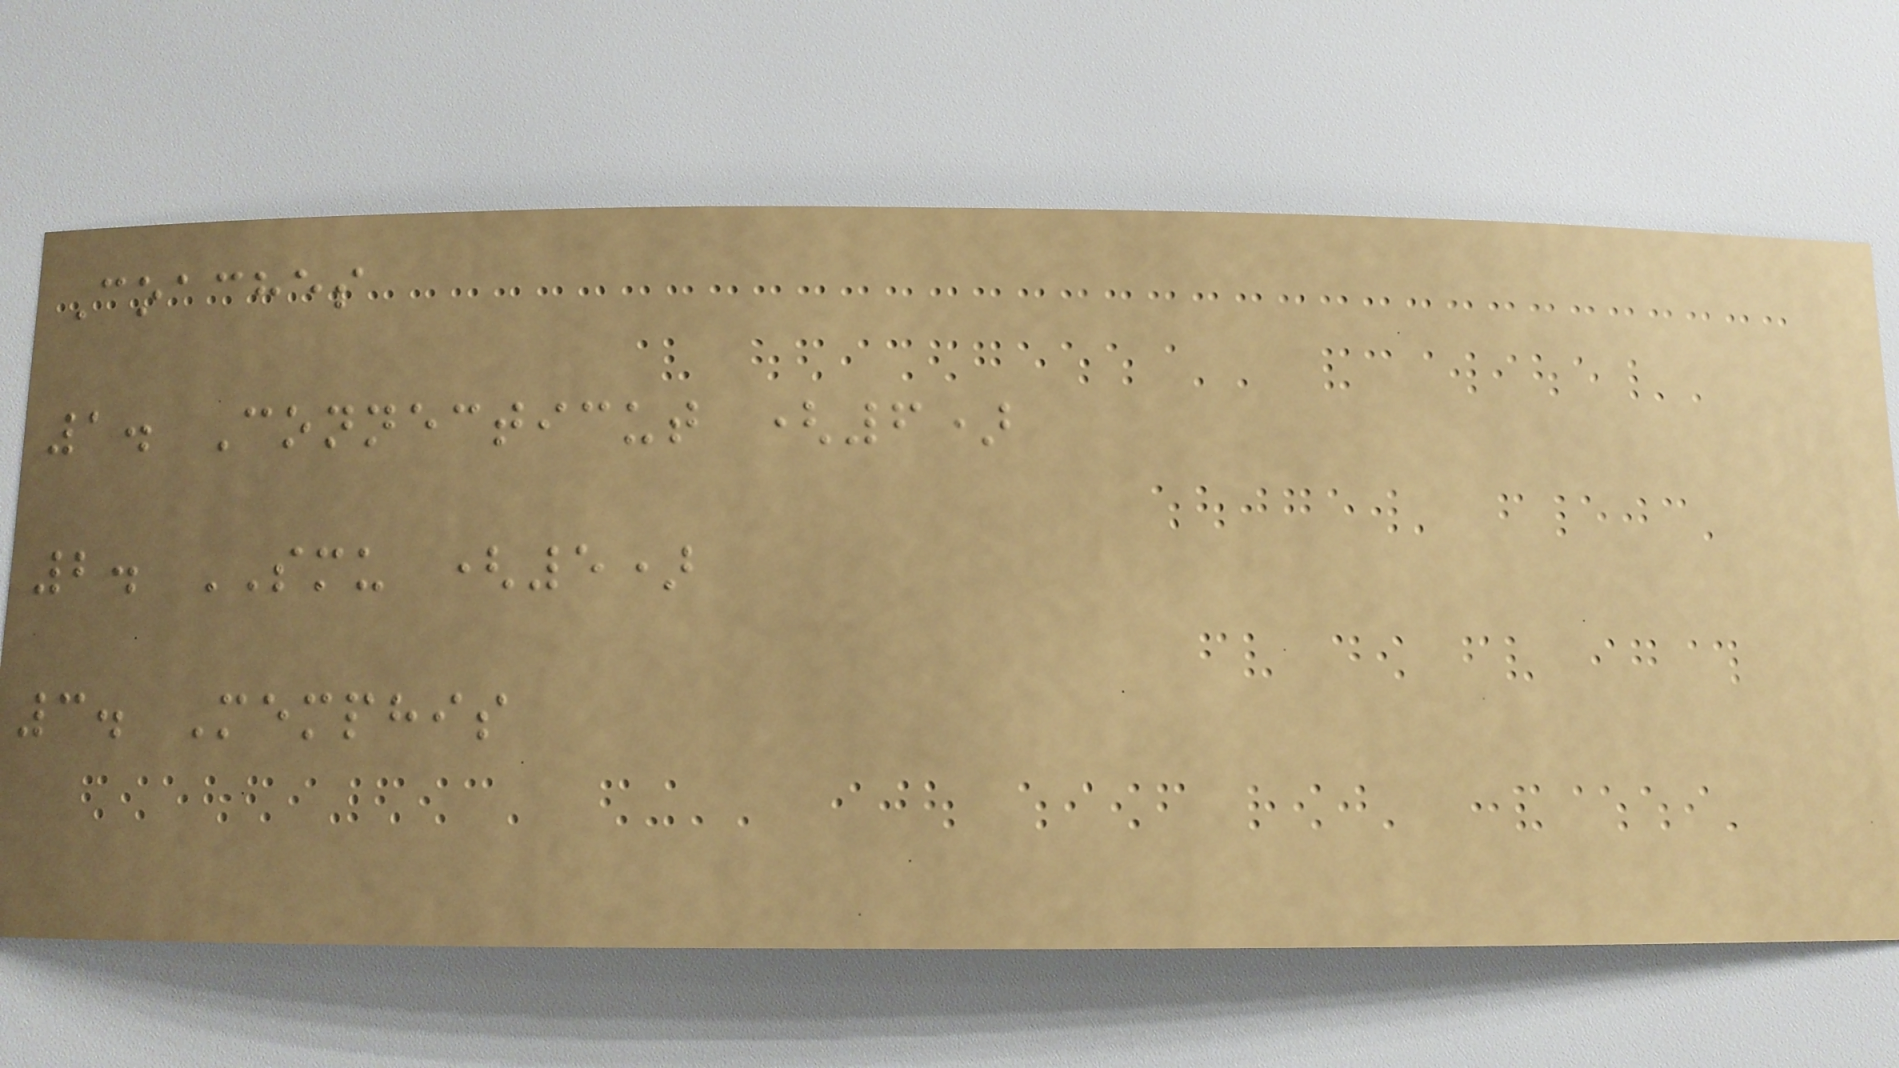Coaches
1. Connecticut (6)
2. SMU (5)
3. Memphis
